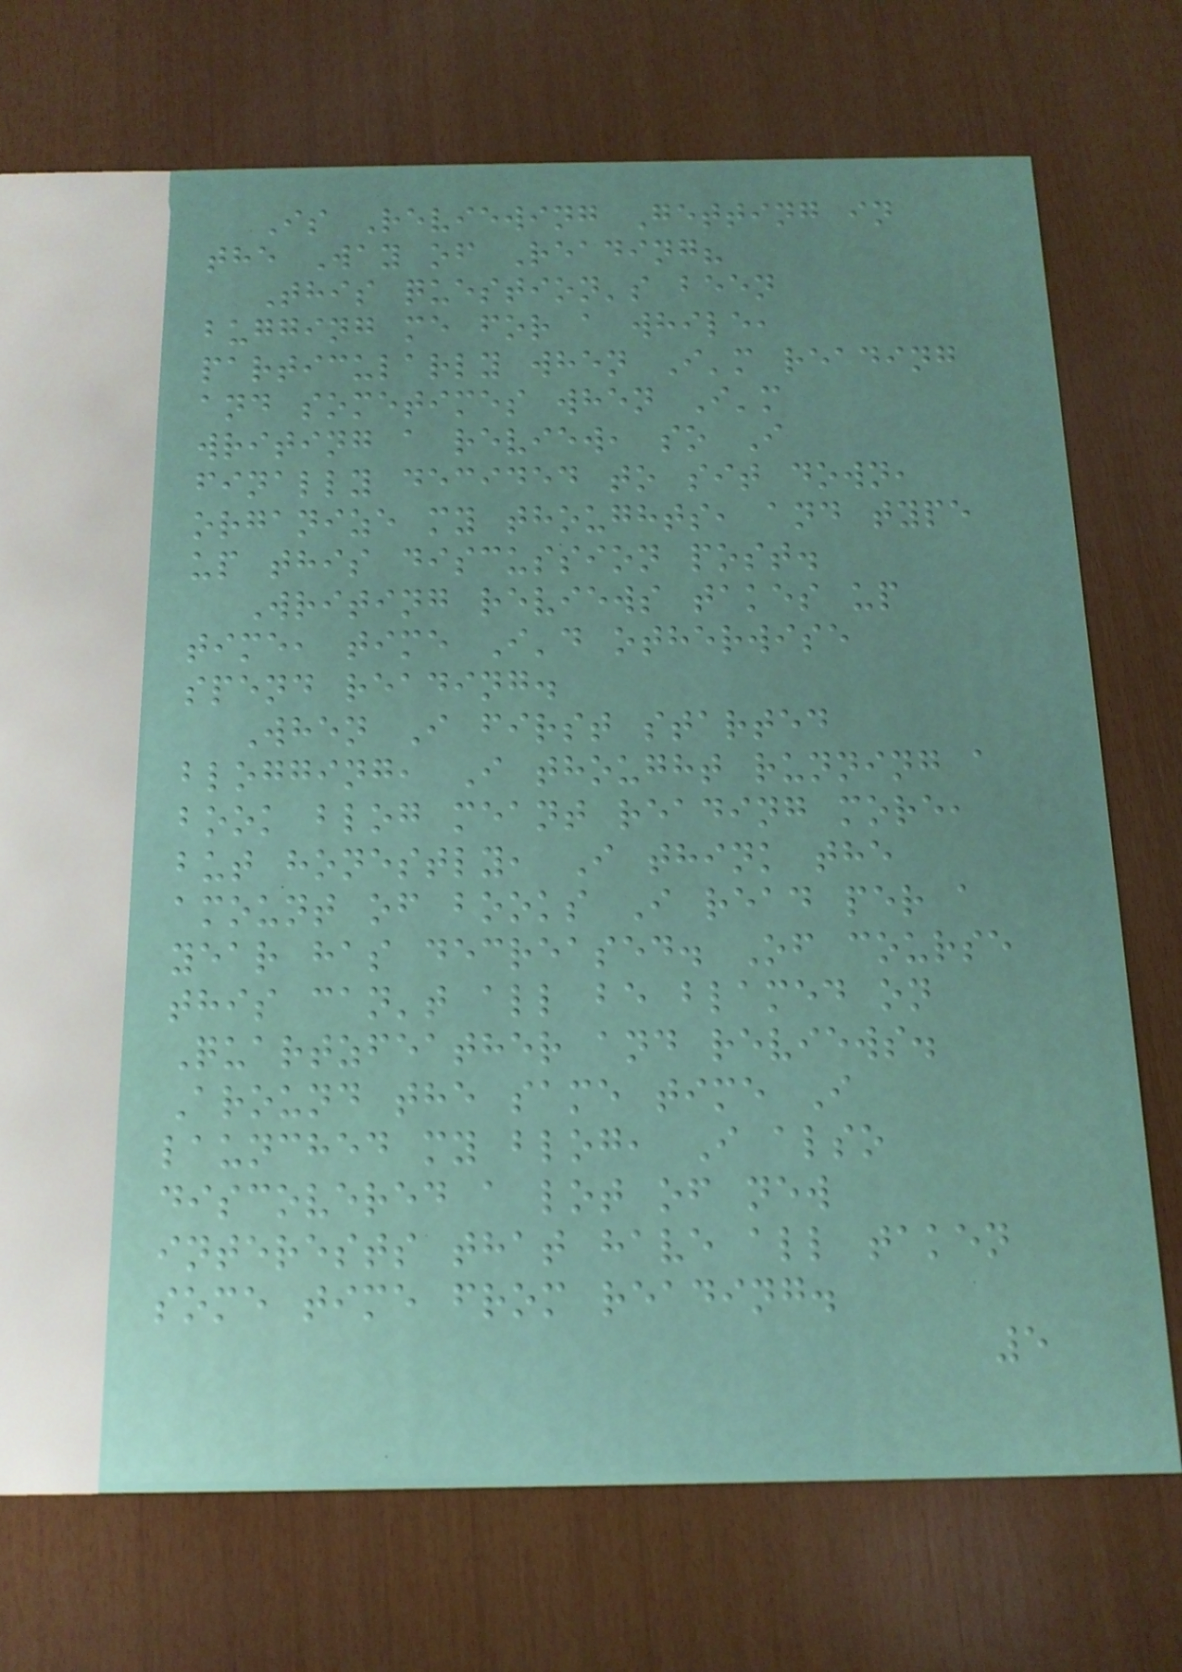Is Reviewing Getting in
the Way of Reading?
This question's been
bugging me for a while,
particularly when I'm reading
and sometimes when I'm
writing a review, so I
finally decided to sit down,
organize my thoughts, and type
up this discussion post.
Writing reviews takes up
time, time I'd otherwise
spend reading.
When I first started
blogging, I thought running a
book blog meant reading more,
but honestly, I think the
amount of books I read per a
year has decreased. Of course
this can't all be blamed on
Quartzfeather and reviews.
Around the same time I
launched my blog, I also
discovered a lot of new
interests that have all taken
some time from reading.
5
